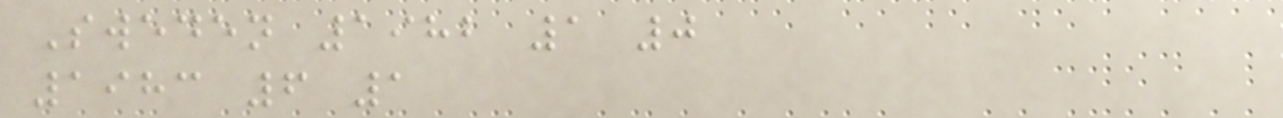Sweden 1982 1 0
1983 6 1
